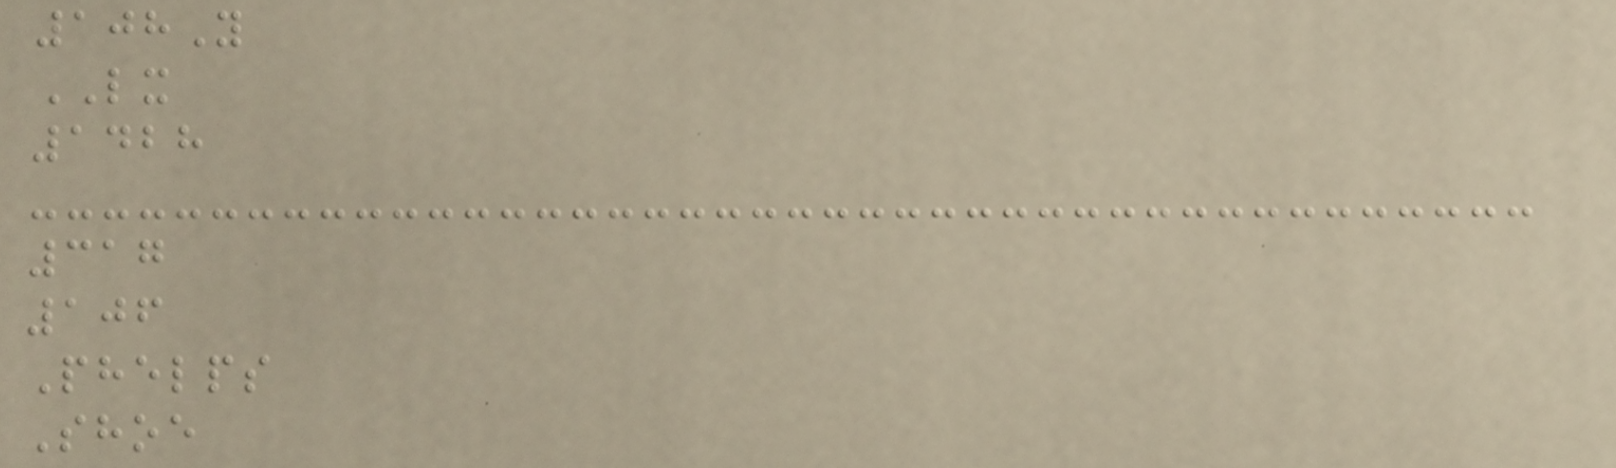108Y
LX
1428
317
106
Phelps
Shoe
